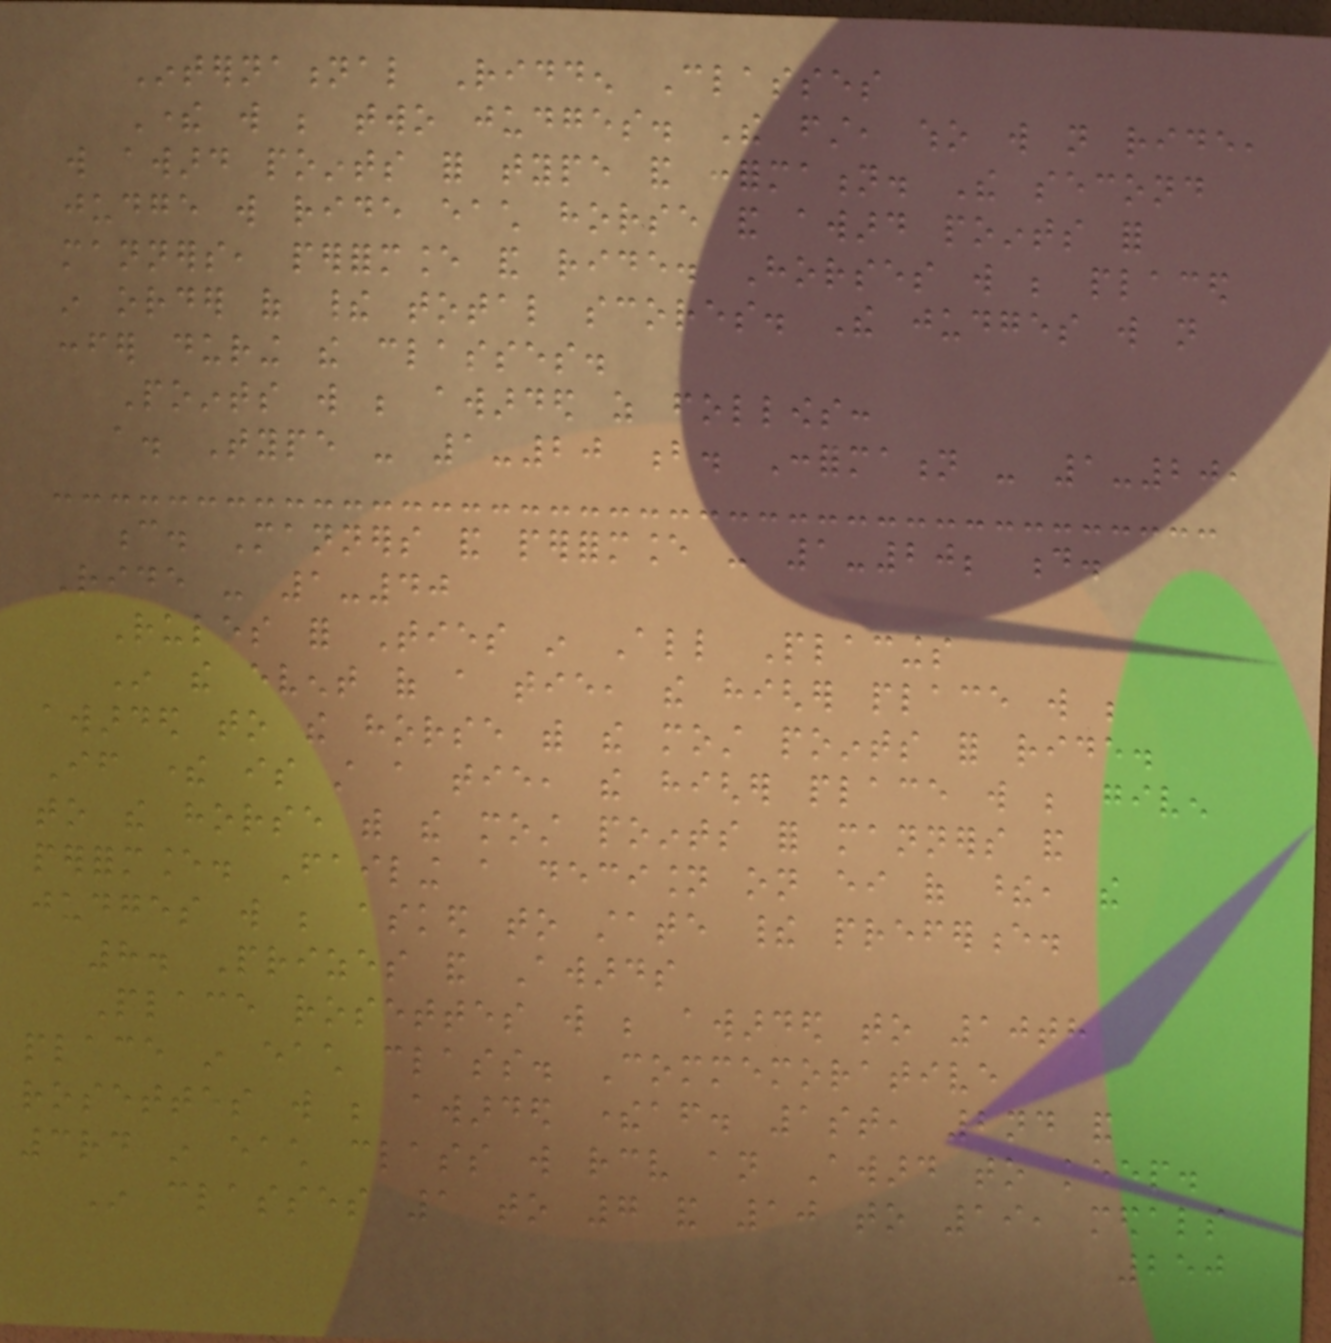International Ridden Classes
There will be two judges. The first, who will not ride,
will award points for type and conformation. The second
judge will ride each horse and award points for
manners, performance and ride. Horses will be placed
in order of their total scores. The judges will not
confer during the classes.
Points will be awarded as follows:
a. Type - 1-20 b. Conformation - 1-20,
c. Manners and performance - 1-20; d.
Ride - 1-40
Rules for Ties in All Placings
In the event of a tie, the higher place will be
awarded to the horse with the most points for ride.
If there is still a tie, the higher place will be given
to the horse with the most points for manners and
performance. Failing a decision on either of these, the
judges will be asked to state their preference.
8. Prizes and Awards
Place rosettes will be awarded to 10th
place in each class. Commemorative
rosettes will be awarded thereafter. 1st, 2nd and
3rd in each class will receive an Award to keep.
In classes 1 to 7 and 10 to 19, medals
250
